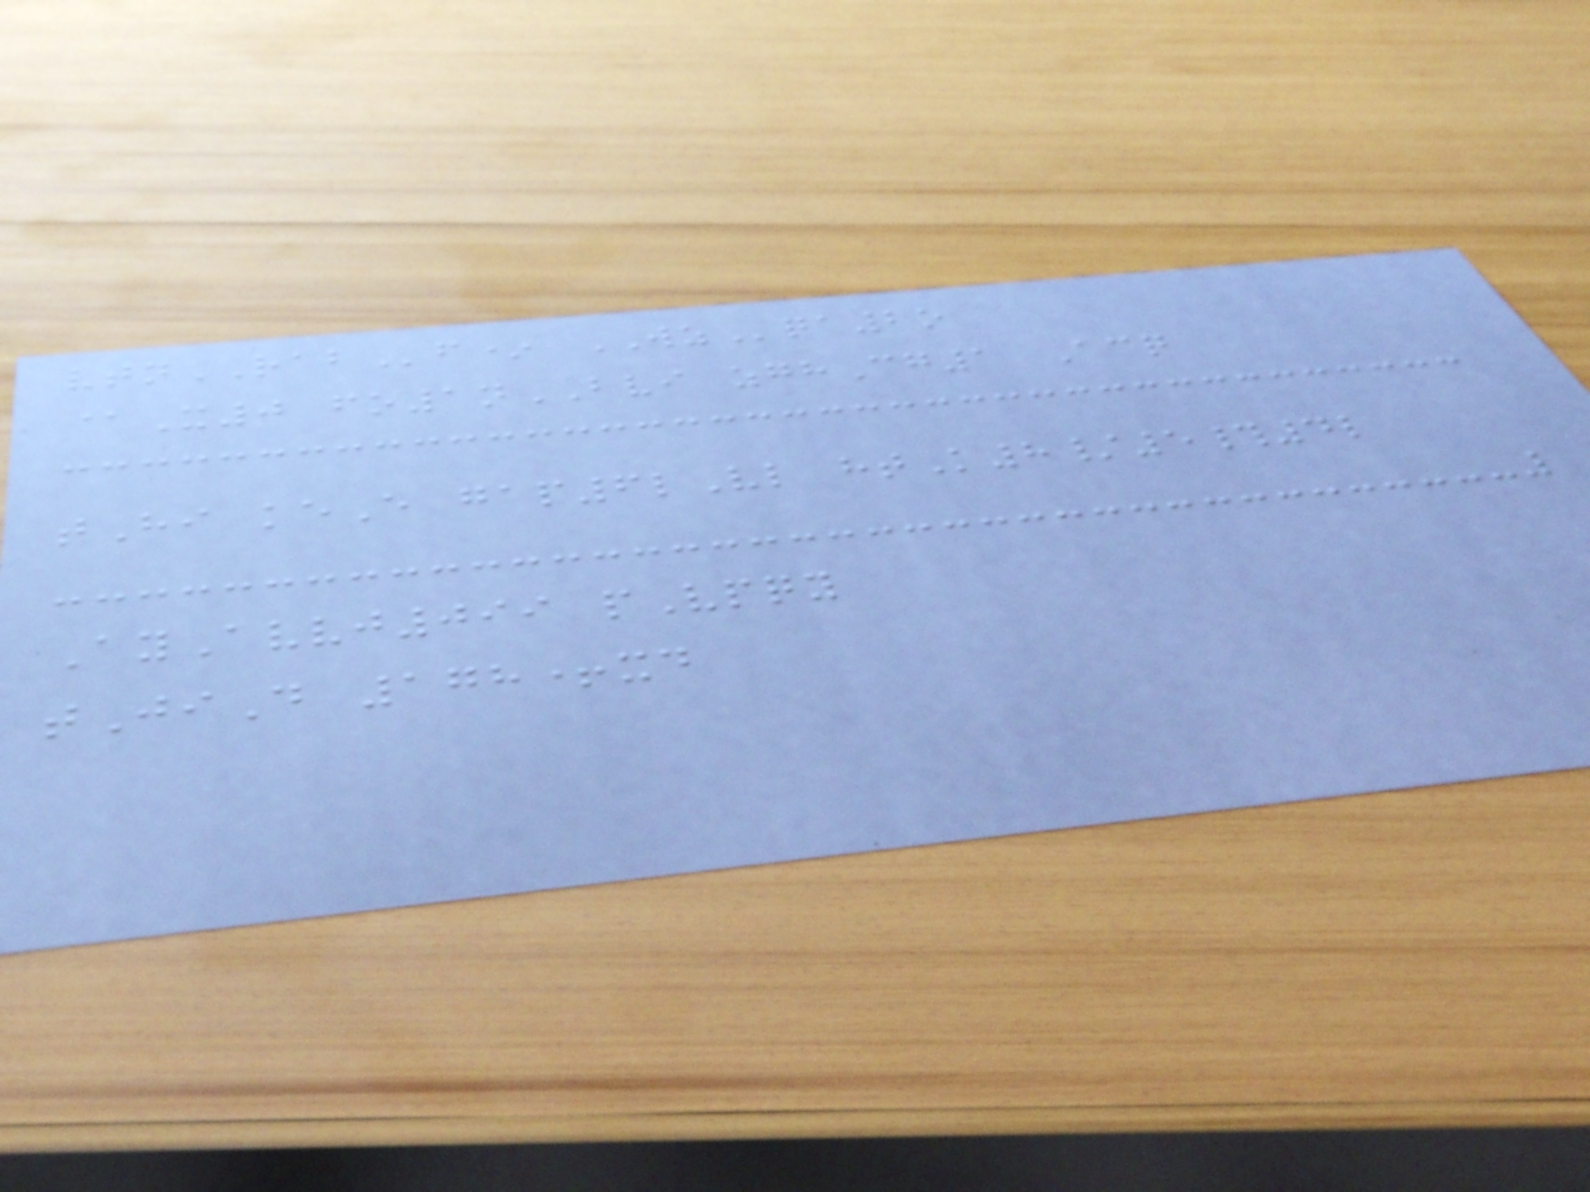vtnRABf* WZqa2o
@X0 fo1nBVI zghCg1 Acq
tHi keE gap6lVl htK8/5#4l
AyAvvj099 pVpqy
tJiD 178+xd
